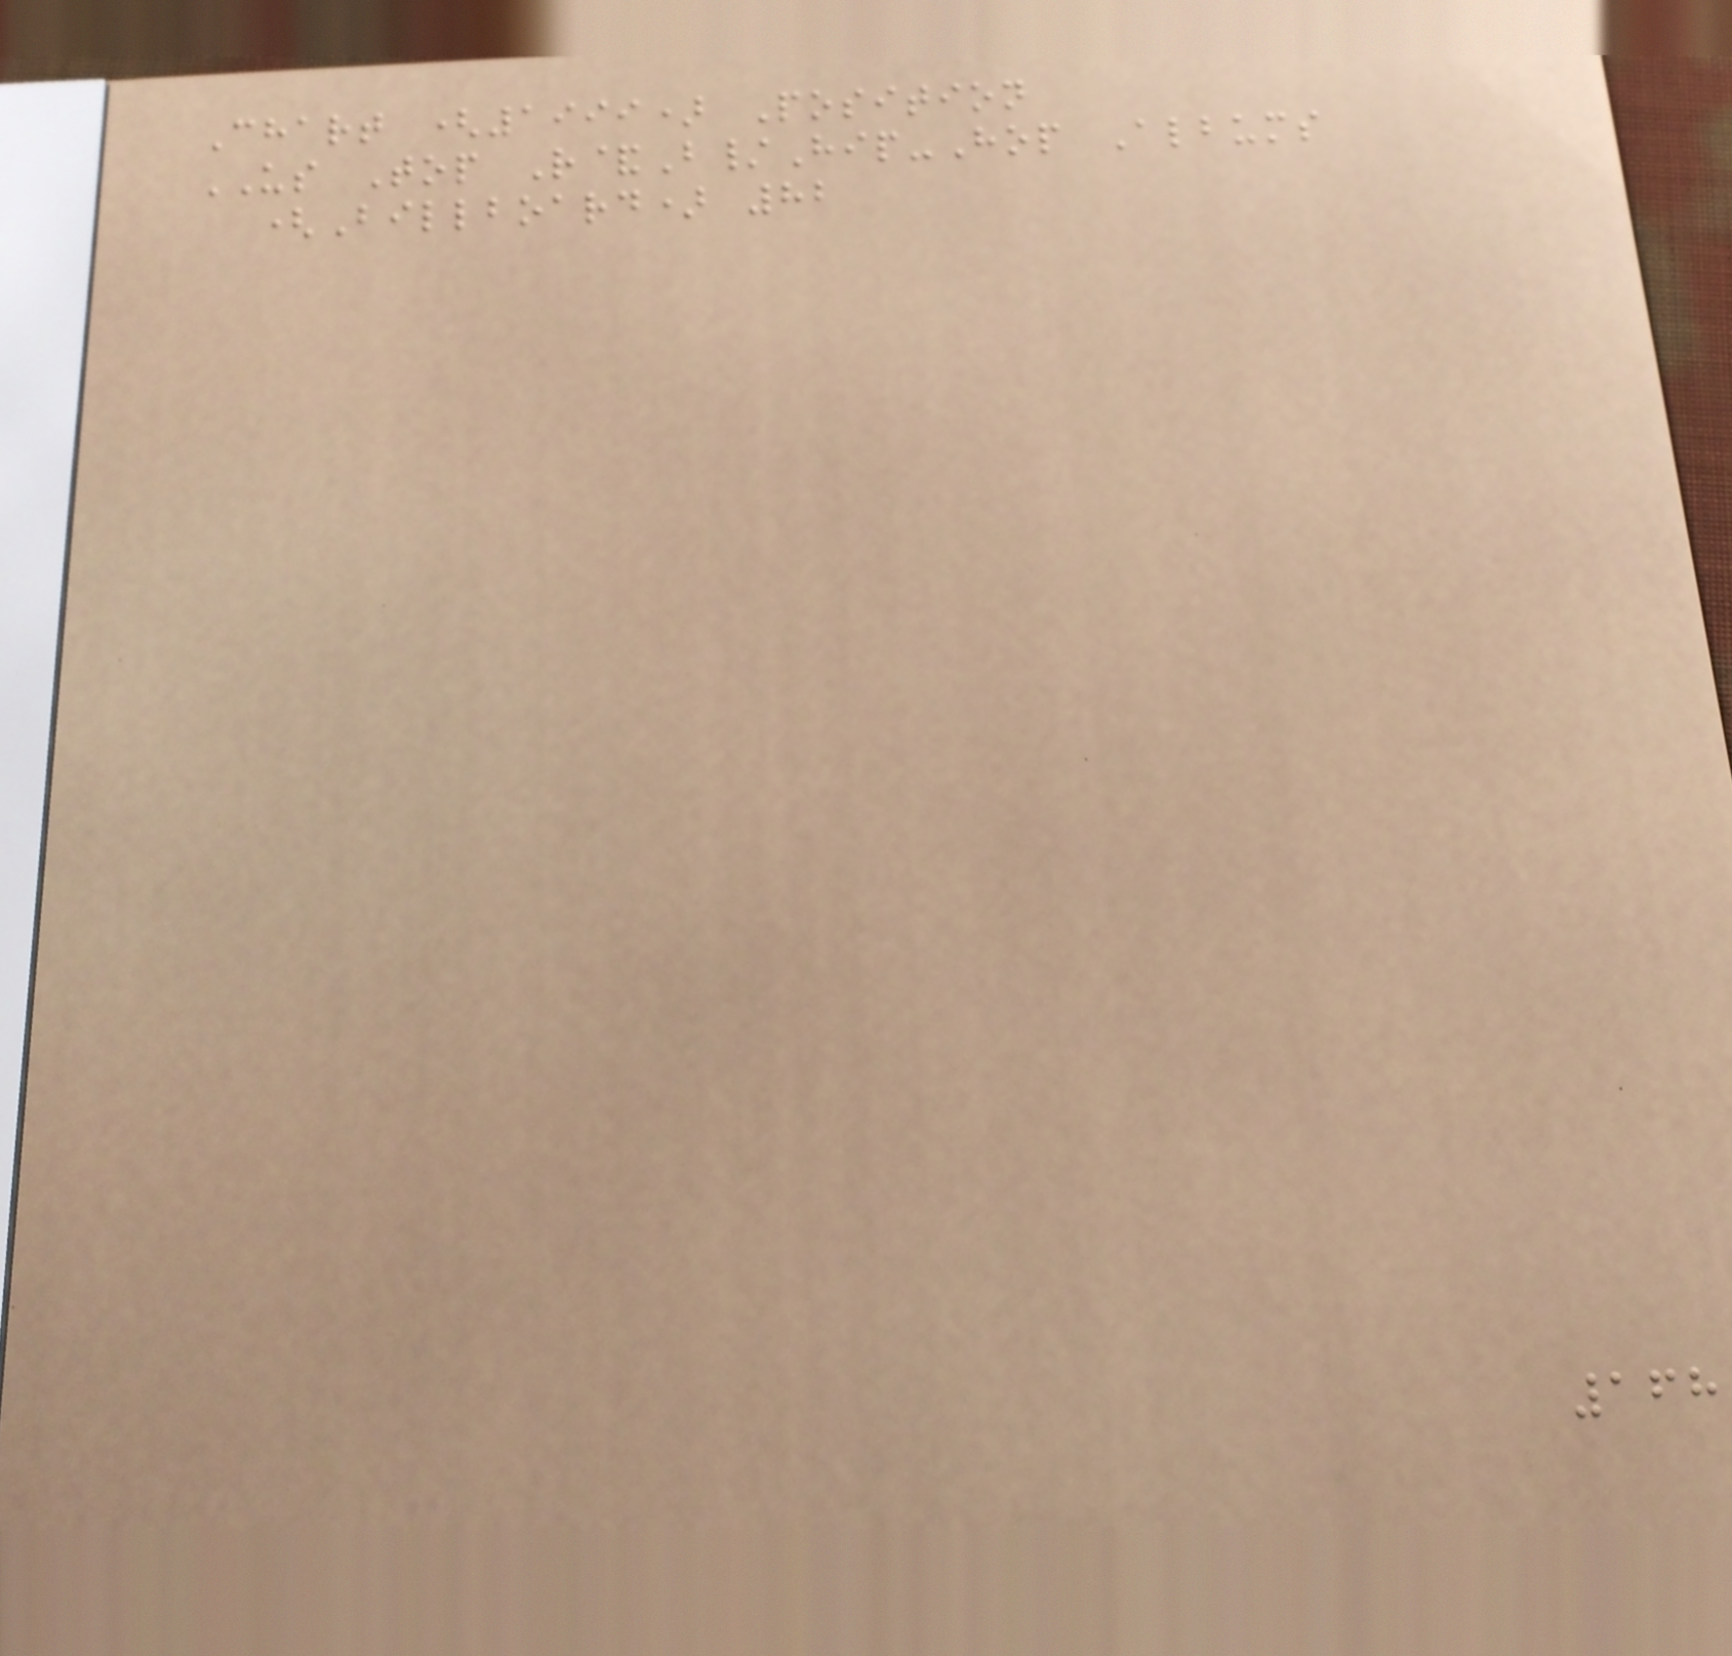Chart (1999) Position
US Top R&B/Hip-Hop Albums
(Billboard) 82
168
